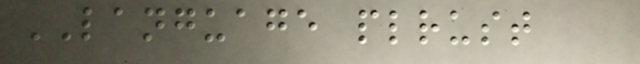LANGUAGE plrust
